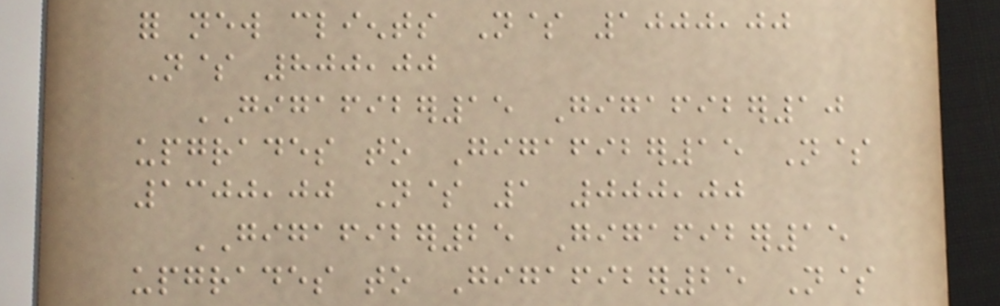for new clients N$ 1000,00
N$ 800,00
GIGAFIBER15 Gigafiber10
upgrades to Gigafiber15 N$
1300,00 N$ 1 000,00
GIGAFIBER25 Gigafiber15
upgrades to Gigafiber25 N$
